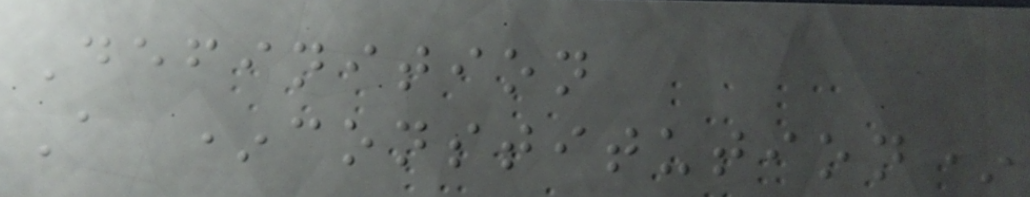Definition
A *constitution*
